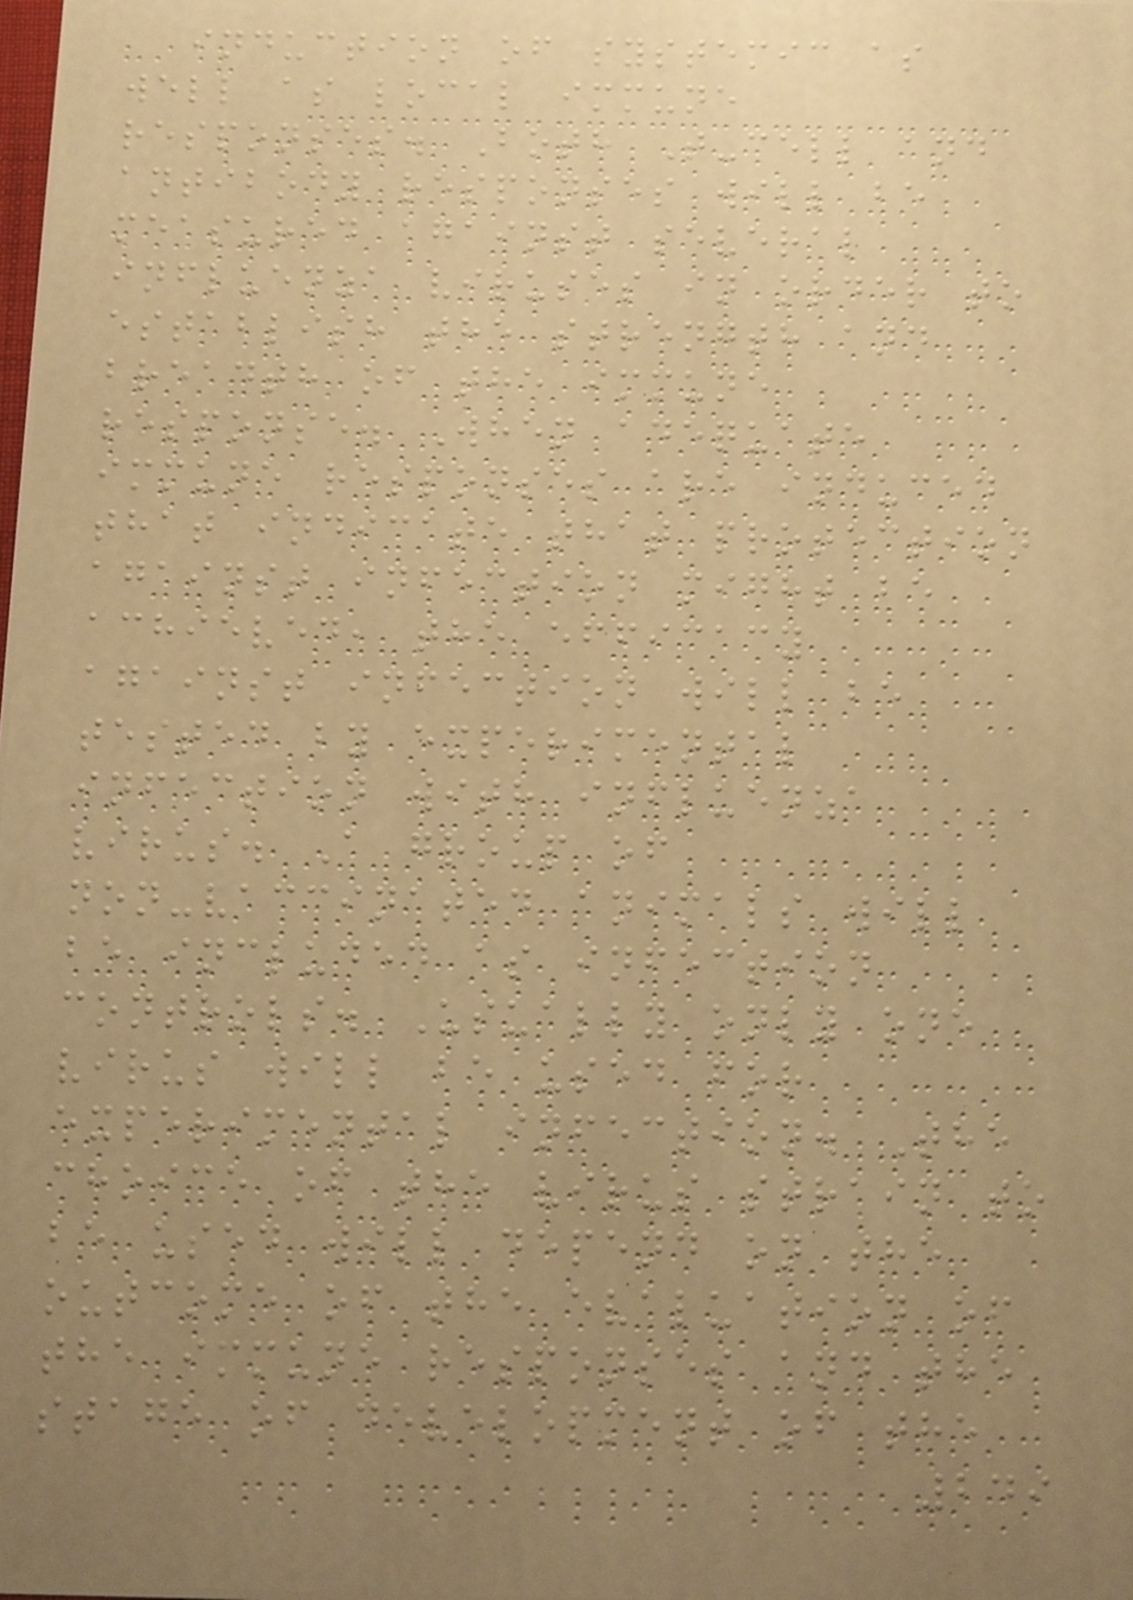induction of systemic as
well as local immune
responses. Both T-cell and
antibody responses will be
measured against several
influenza viruses in order to
establish the strength and
breadth of the immune
response. When adequate
immune responses are induced
that indicate that protection
against infection might be
achieved, the efficacy
against infection will be
tested by experimental
infection with influenza
virus. A group of
non-vaccinated animals will
be included as infection
controls. Usually only one
virus will be used for
experimental infection. The
choice of the virus strain to
be used will depend on the
outcome of the evaluation of
the immune responses and the
stage of development of the
249
